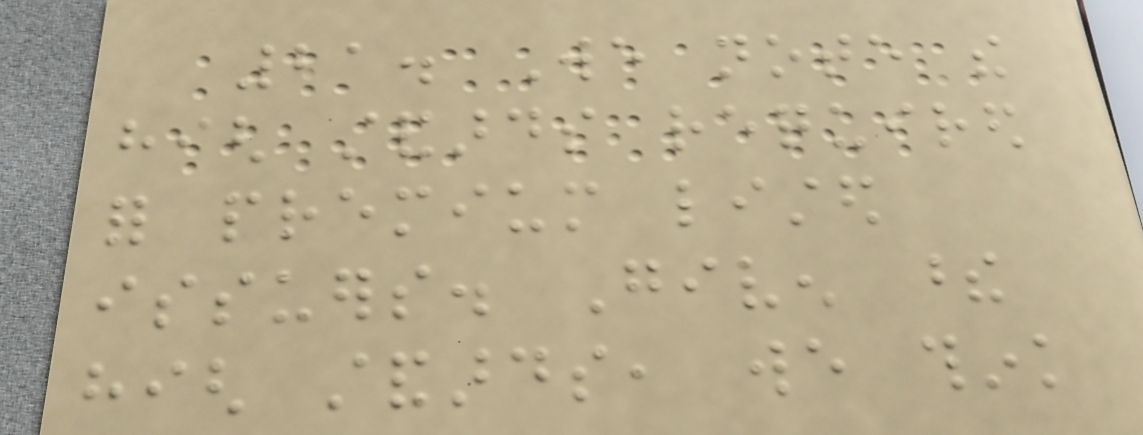21. We note the
high standards required
for premium listed
issuers. Given these
high standards, we think
